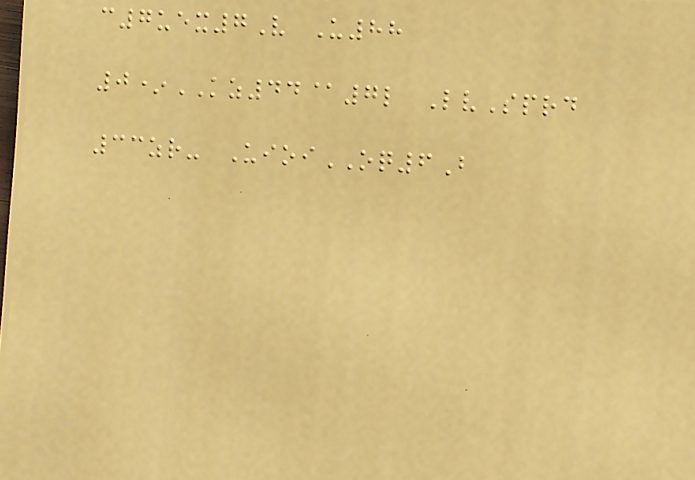c7uex7V U88
0*KZ44@7l LvSprd
33zr- UioiOQ6B
